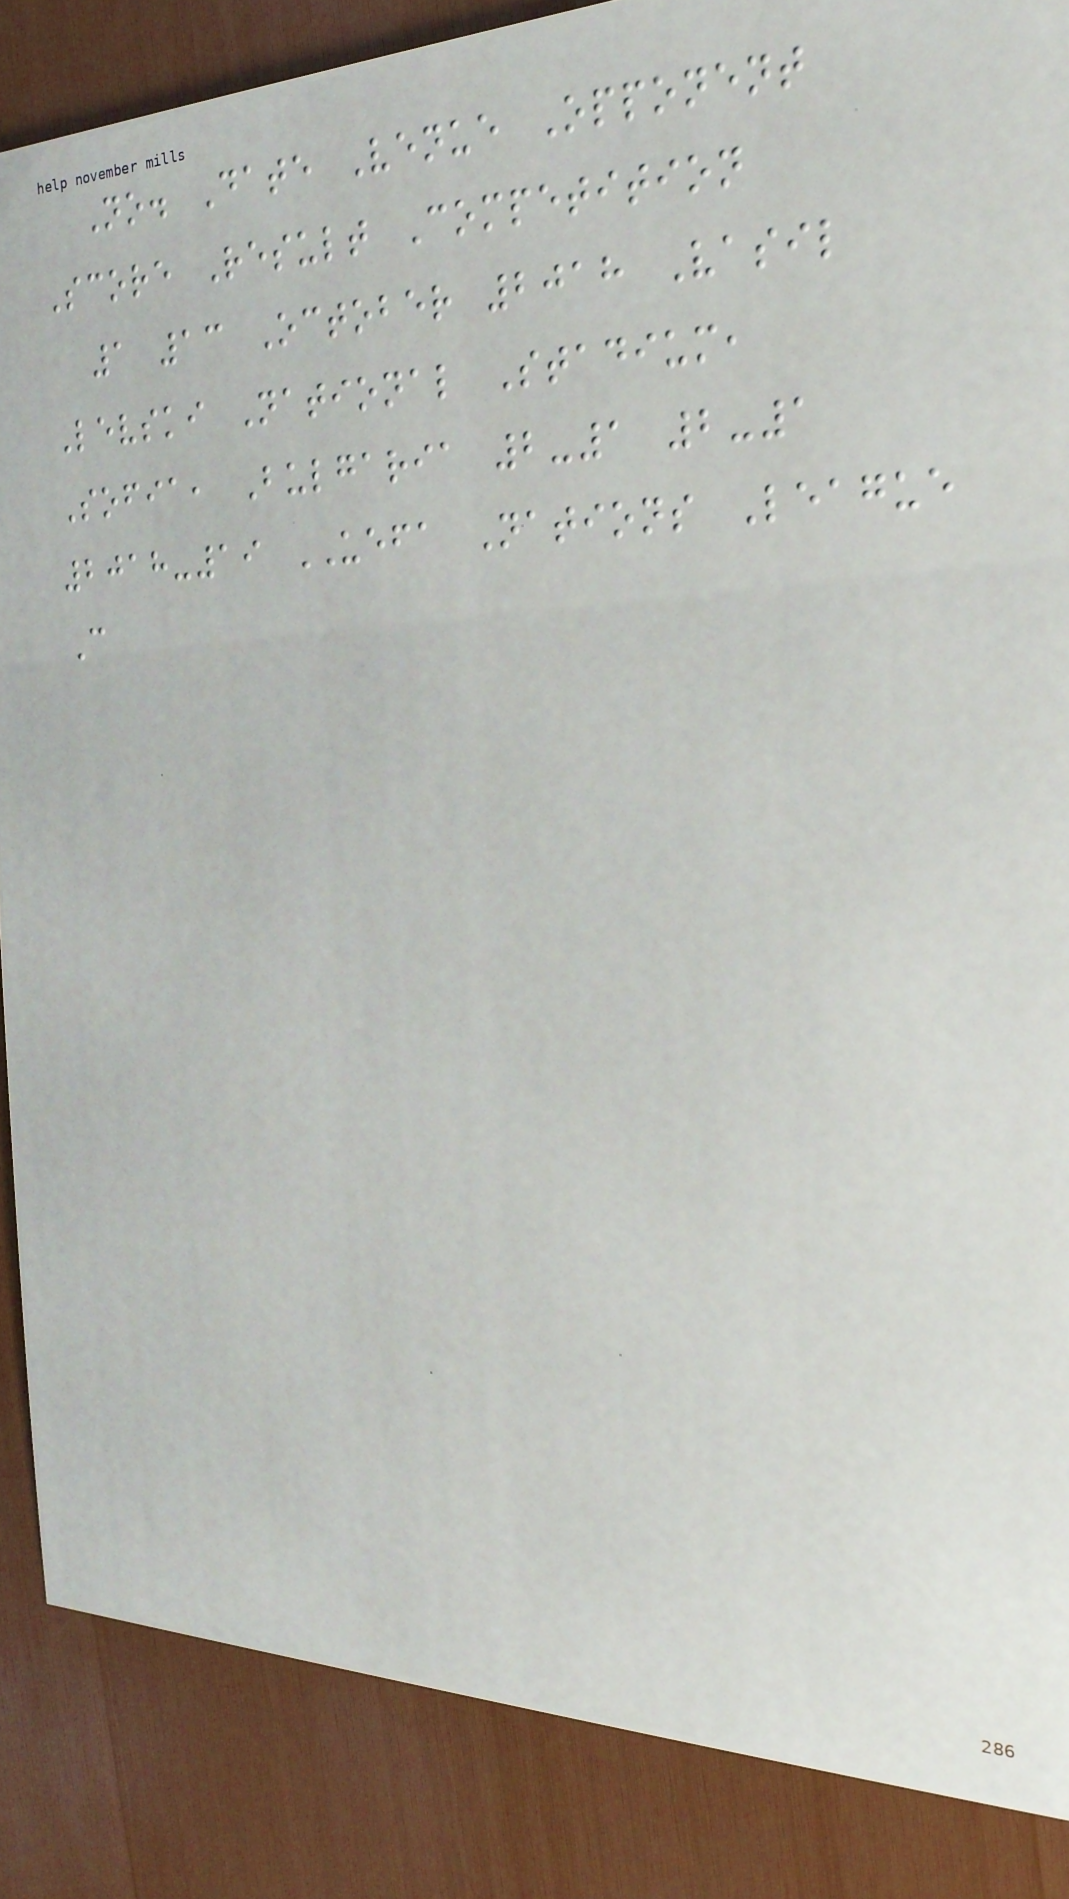No. Date Venue Opponent
Score Result Competition
1 13 October 2018 Vasil
Levski National Stadium,
Sofia, Bulgaria 2-1 2-1
2018-19 UEFA Nations League
C
